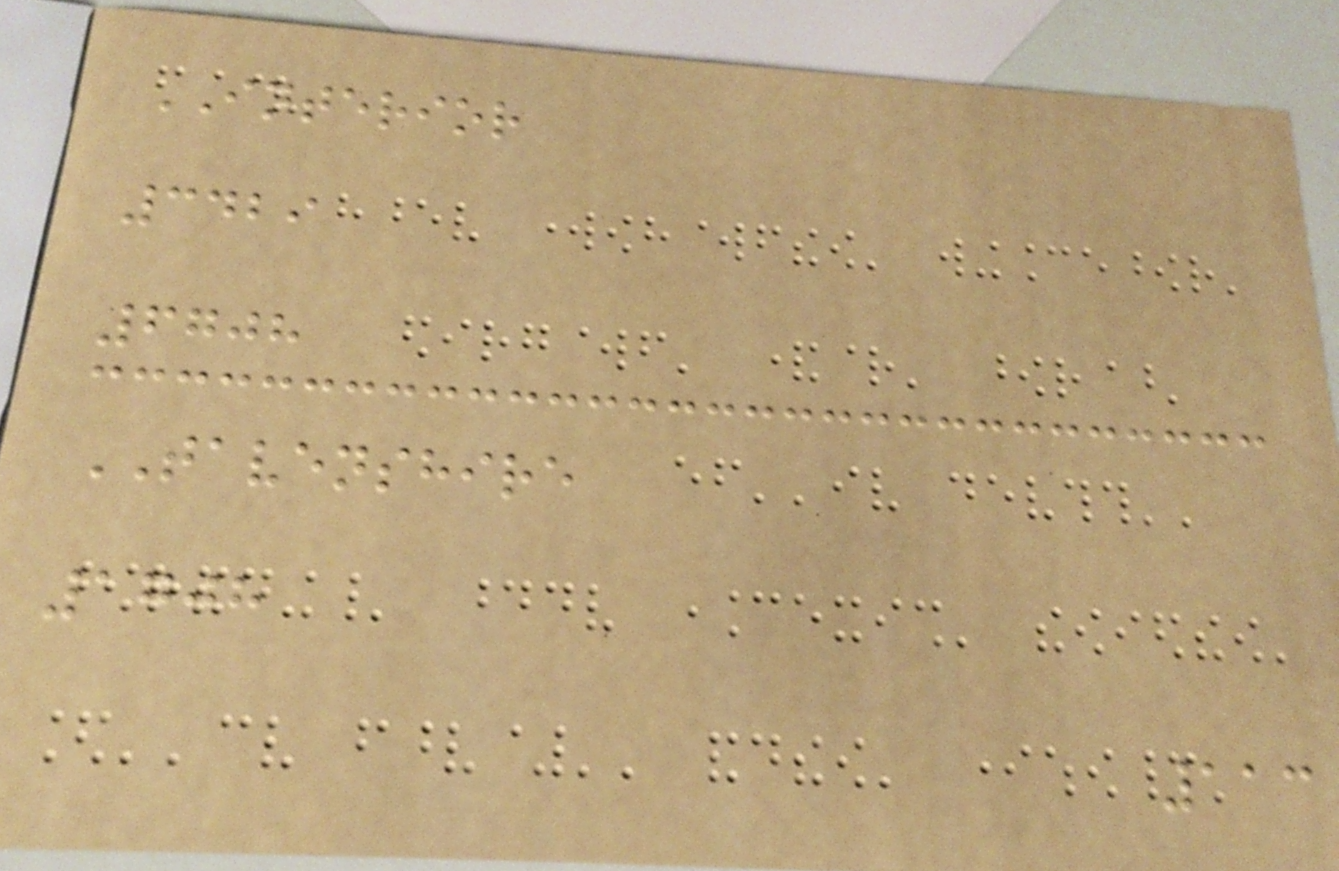INTERIOR
3429
6708
TAVENSHIRE
1708
113
